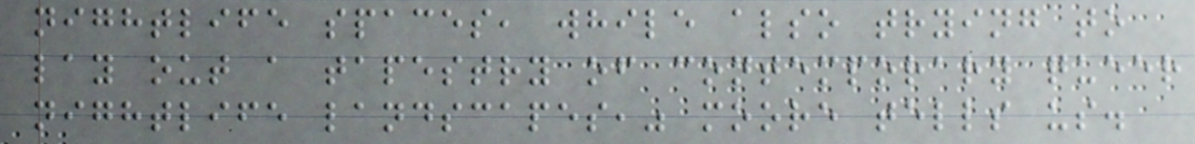nightlife spaces, while also trying to
lay out a tapestry of contemporary queer
nightlife landscapes," moore tells us.
